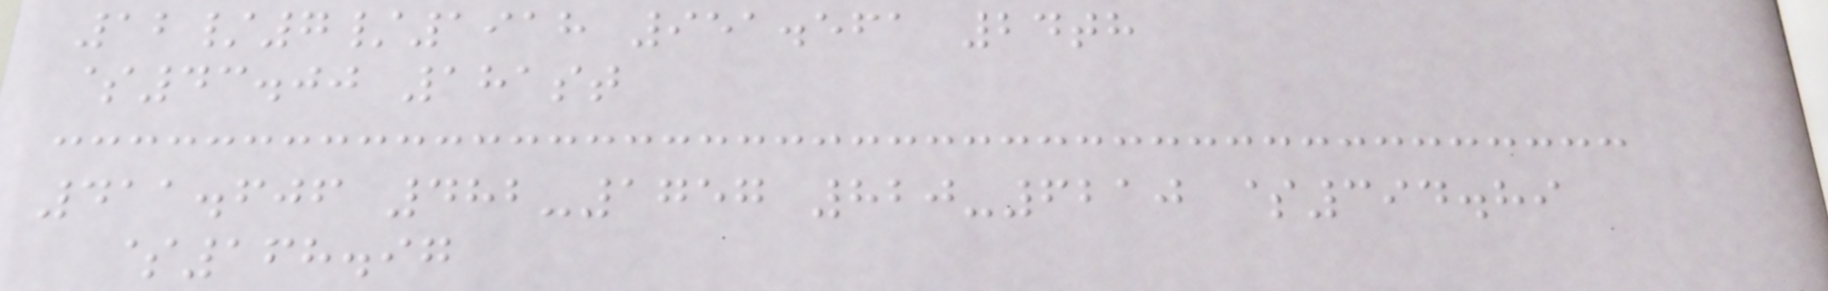12/7/1918 951.561 24th
$43.00 181st
411.606 482-1757 820-6210 $394.89
$168.97
